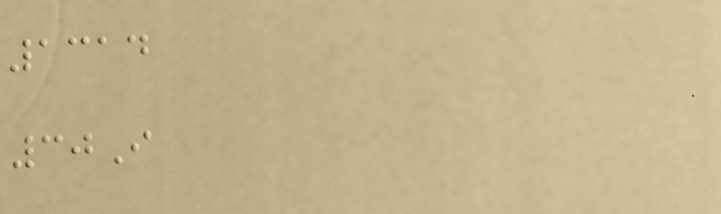1314
30I
